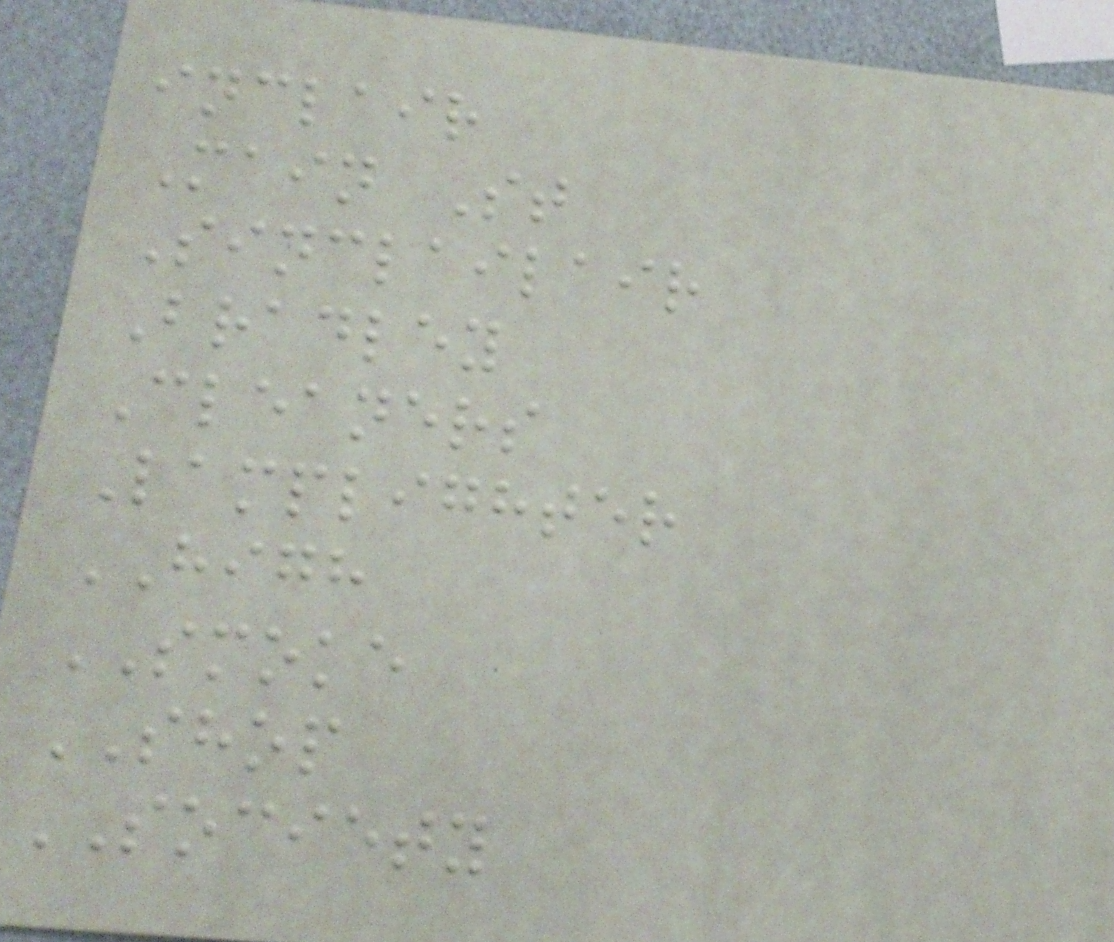inclair
Main St
Sinclailair
Bradley
Cleaners
Lamplighter
HIGH
SMOKE
SHOP
SOCIETY
